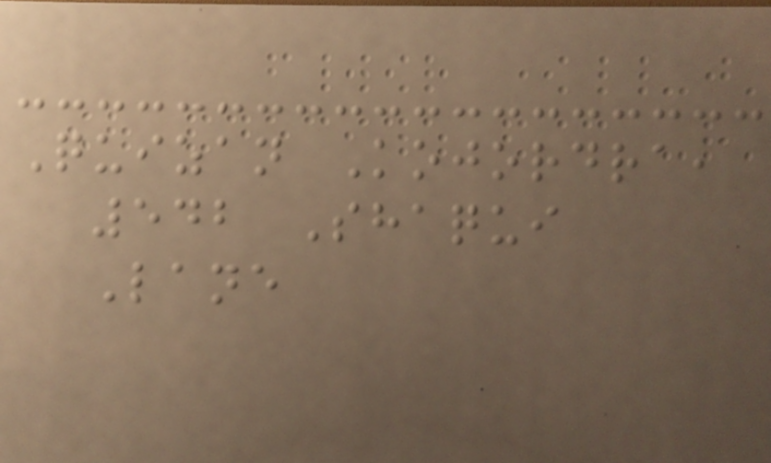Quizan Kojordra,
542 Shaqui
Lane
